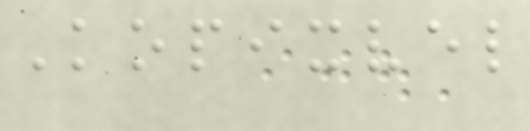Kopixvel
